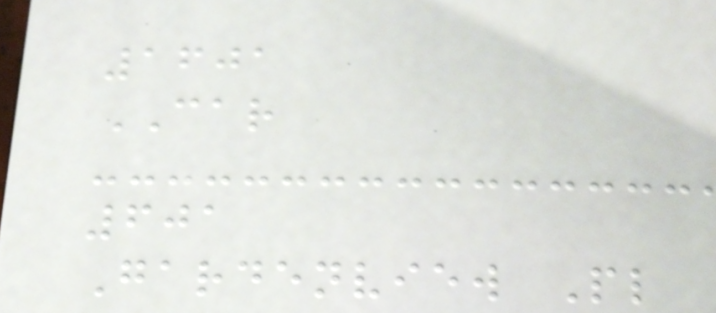1601
CAR
601
Gardenview Pl
